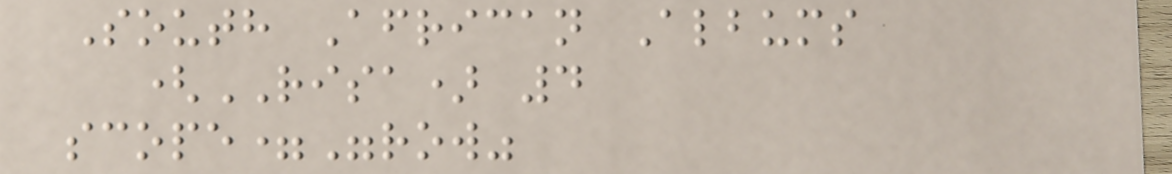South African Albums
(RISA) 4
scope="row"
